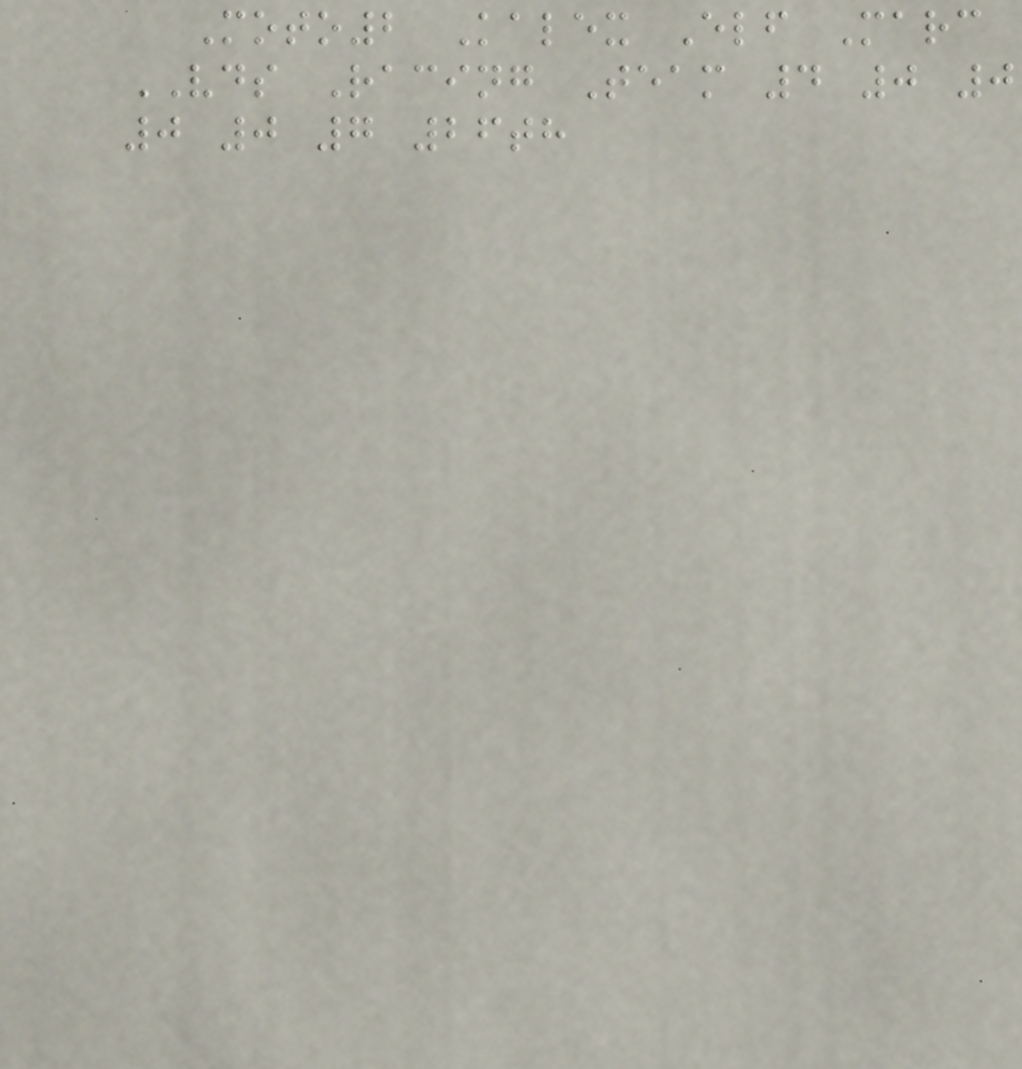Moto2 Kalex Elf Marc
VDS Racing Team 4 0 0
0 0 7 26th
